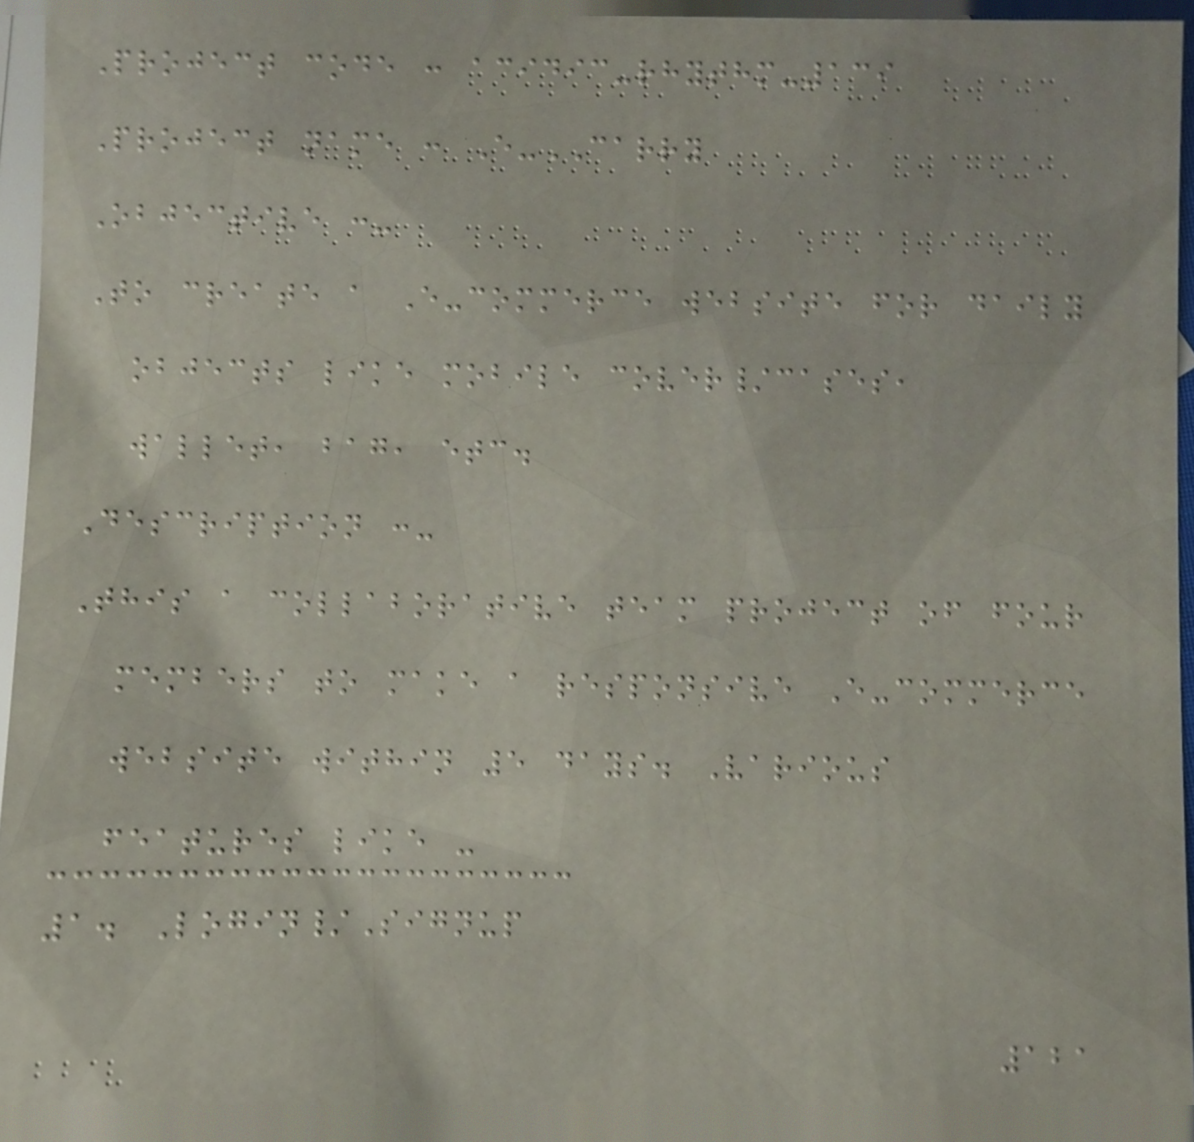Project code : acidic-rhythm-139
Project name : E-CARRY
Objective :-
To create a E-commerce website for daily
objects like mobile cover/cases,
wallet, bag, etc.
Description :-
This a collaborative team project of four
members to make a responsive E-commerce
website within 5 days. Various
features like -
1. Login/Signup
121
